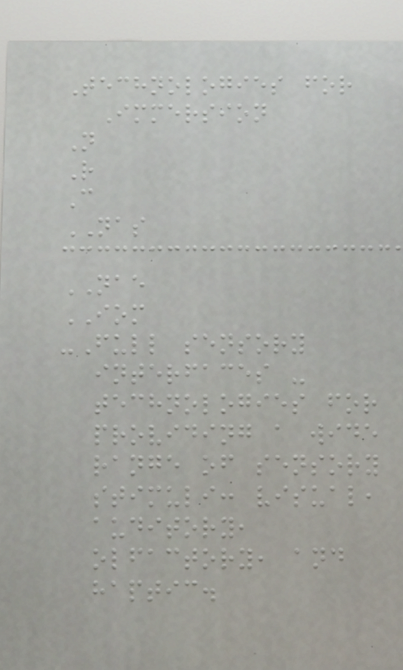Technologies for
Immersion
N
R
C
NAS
NAE
IOM
-Full sensory
interfaces -
technologies for
providing a wide
range of sensory
stimuli: visual,
auditory,
olfactory, and
haptic.
